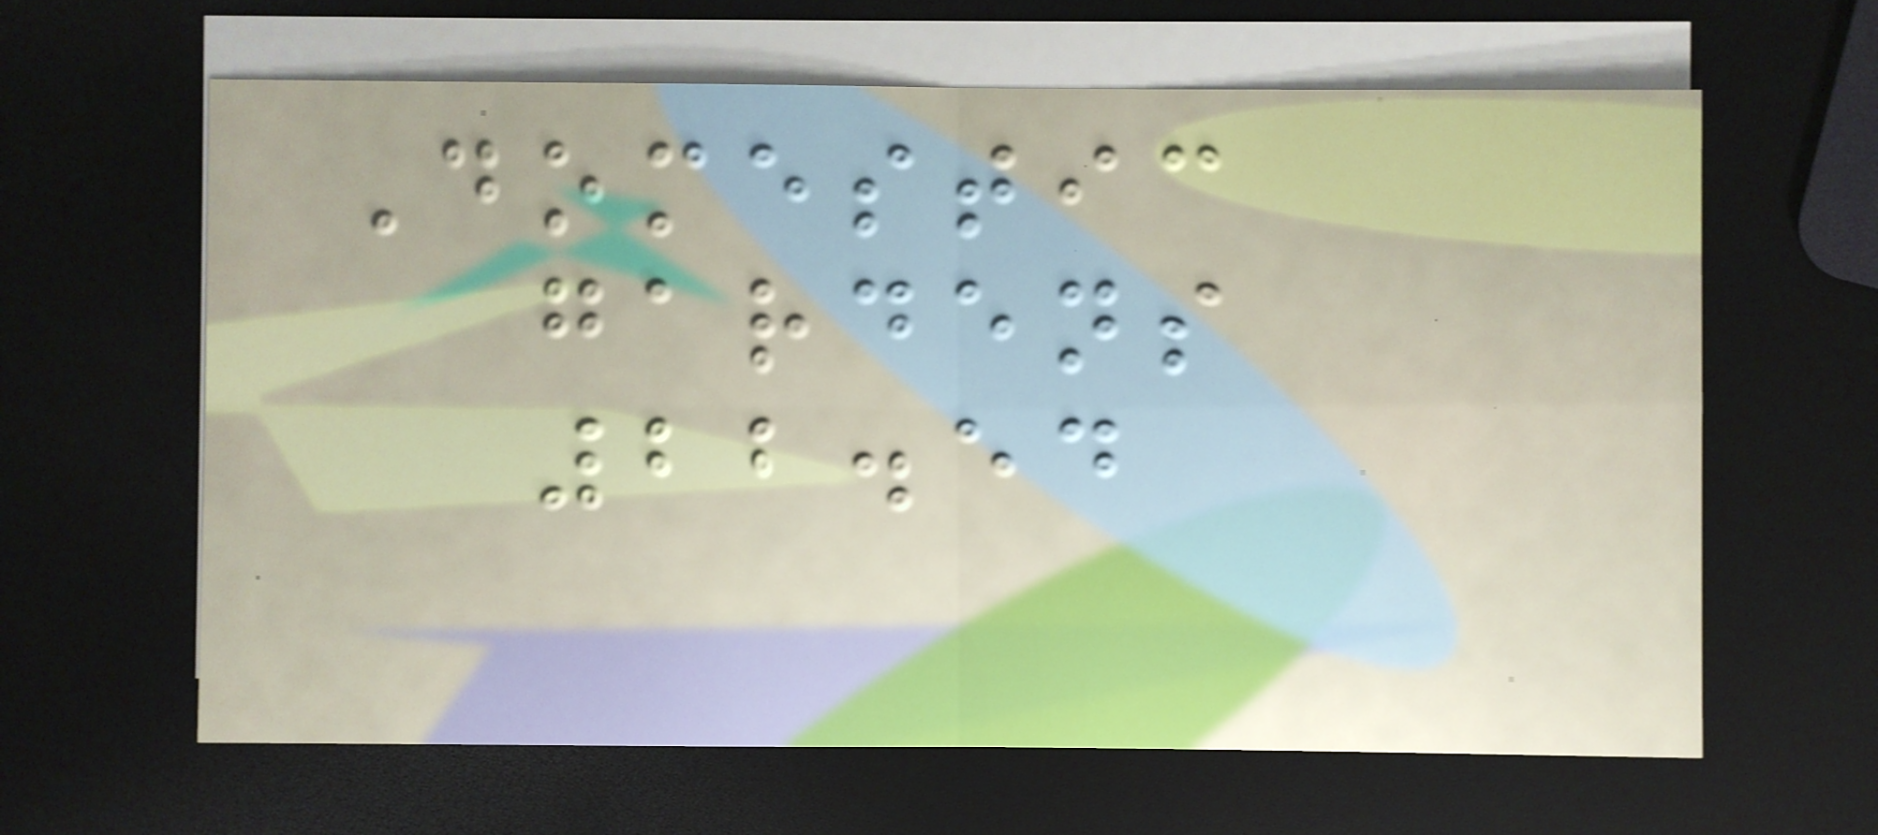Domestic
gardens
22.54
